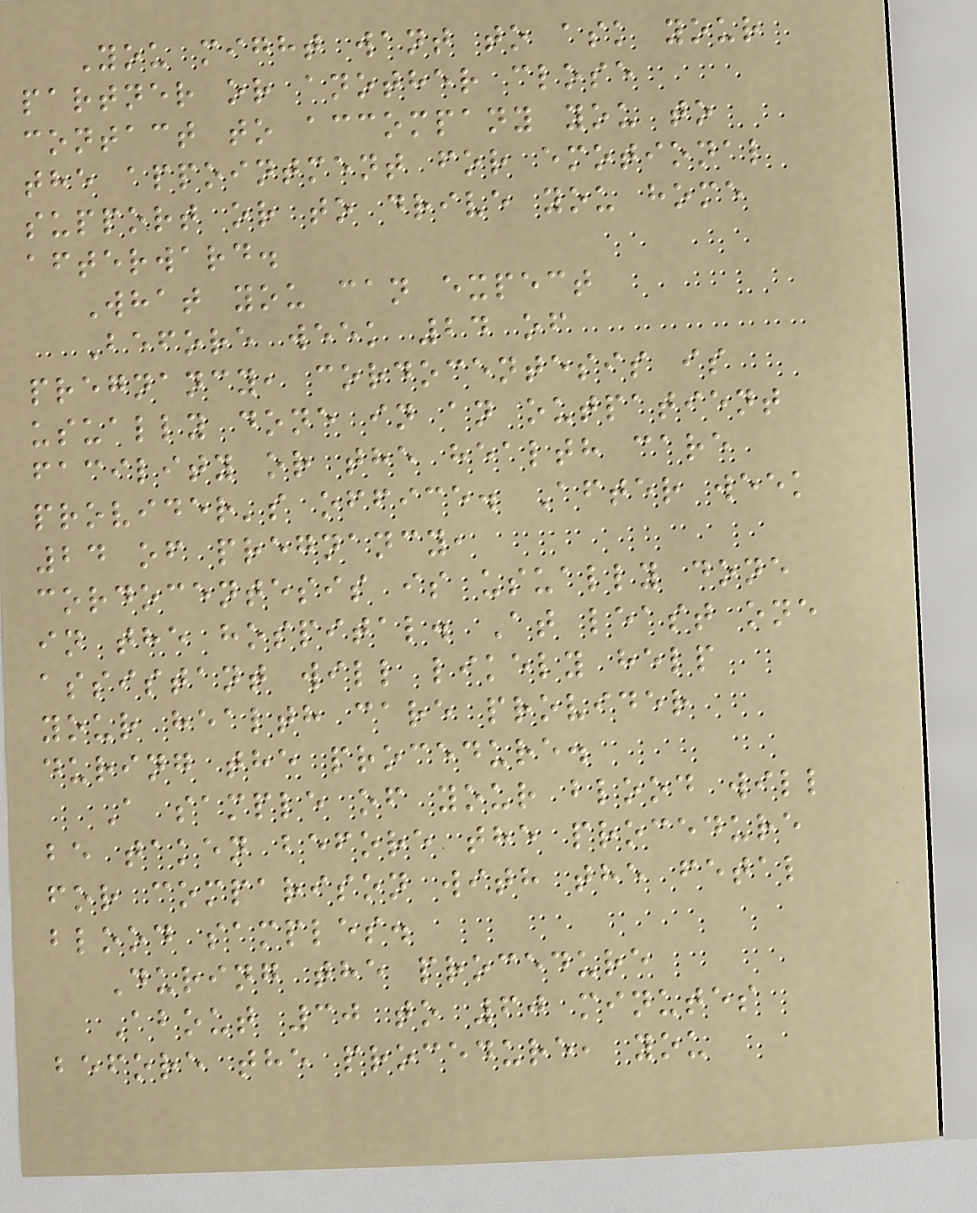You might want to ask your
partner or another close
contact to accompany you to
the appointment for emotional
support or to drive you home
afterward.
What you can expect
Before week 24 of
pregnancy, cordocentesis is
usually done in an outpatient
facility or the health care
provider's office. After week
24 of pregnancy,
cordocentesis is usually done
in the hospital. At least one
assistant will likely help
your health care provider
during the procedure.
A sample of your blood will
be taken before the procedure
for comparison with the fetal
blood samples.
During the procedure
About 30 to 60 minutes
before the procedure, you
